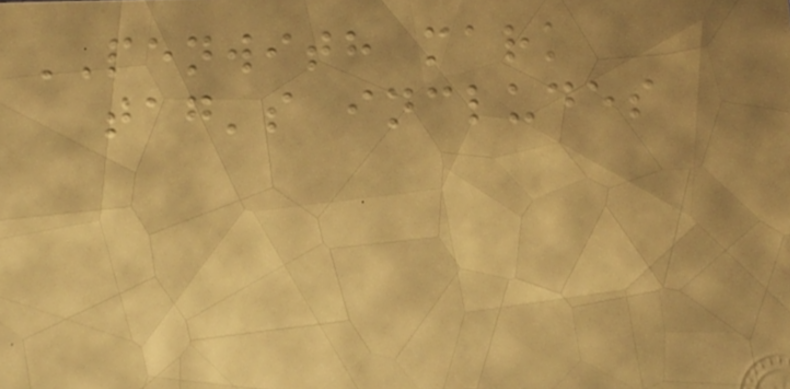PENWITH mark
tag's includes
